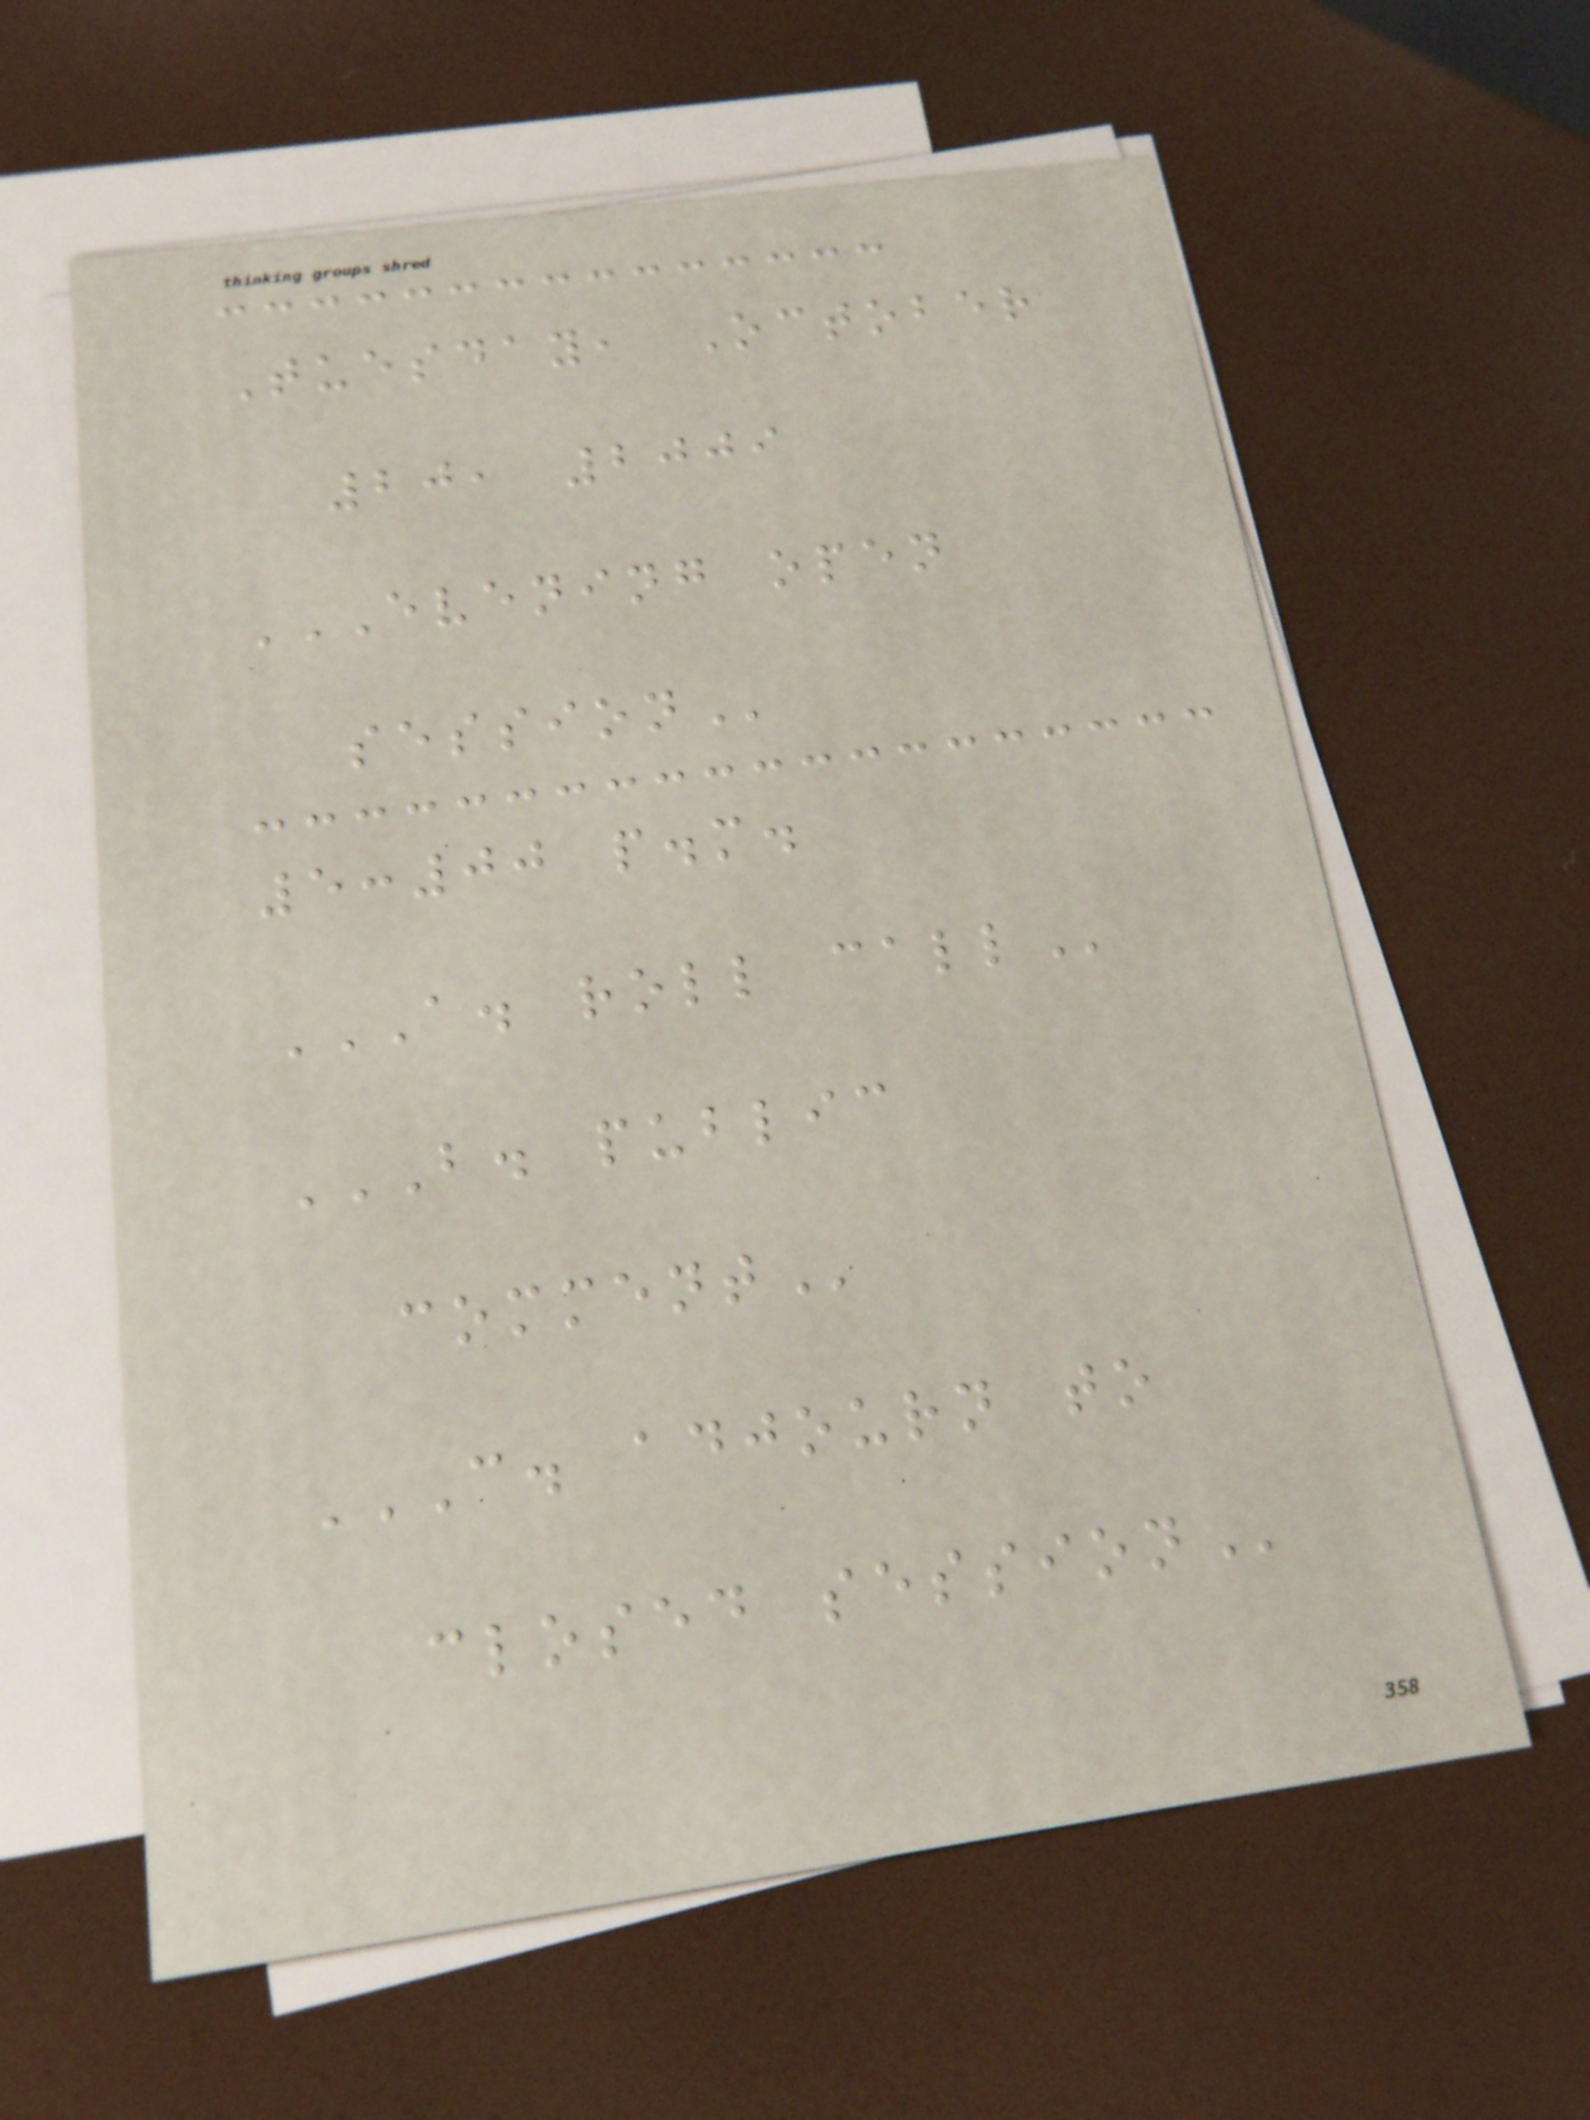Tuesday, October
20, 2009
EVENING OPEN
SESSION
5:00 p.m.
A. ROLL CALL
B. PUBLIC
COMMENT
C. ADJOURN TO
CLOSED SESSION
